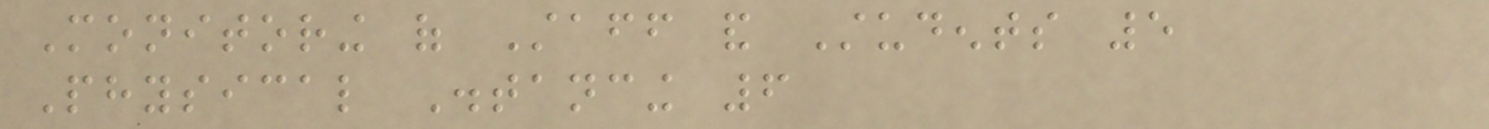Monitoring of Staff and Students 5
Physical Distancing 6
